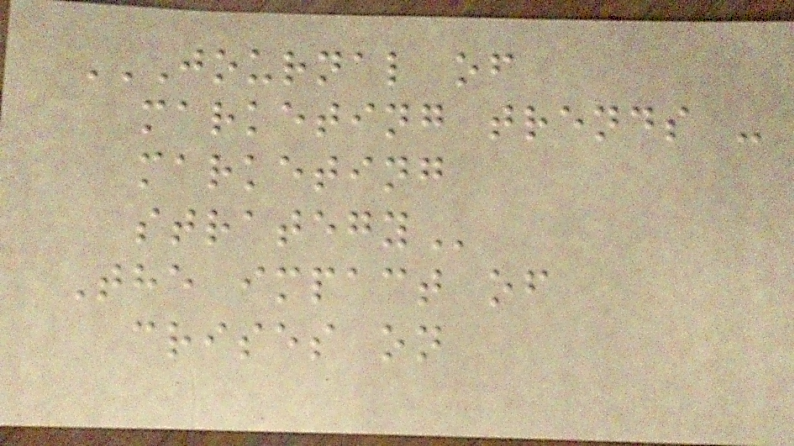JOURNAL OF
MARKETING TRENDS -
MARKETING
STRATEGY
The impact of
crises on
